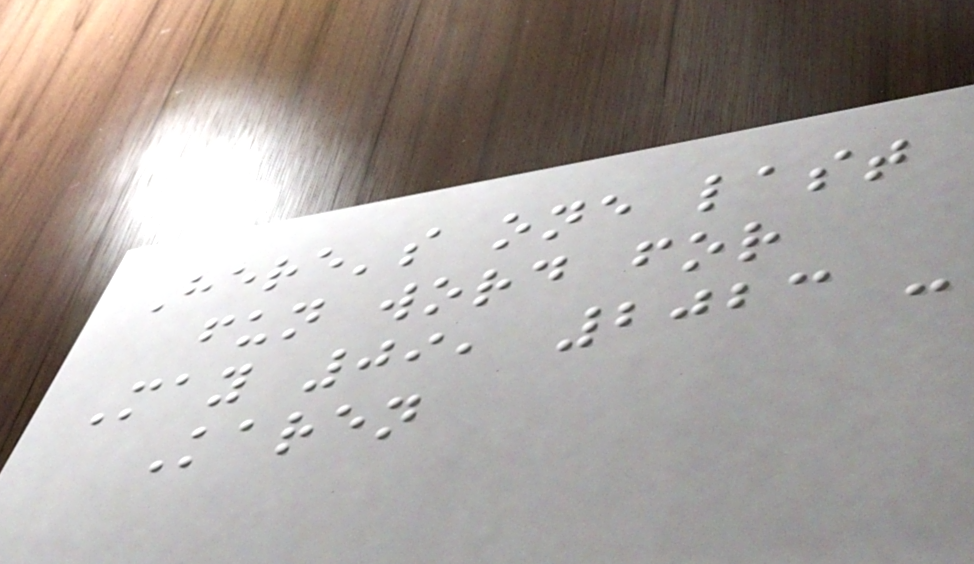Here's one last
fun word for
May 09, 2023 -
Karen
